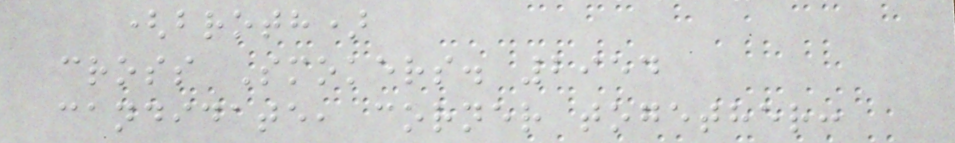(broth)
cross Smokers. 2954
candidate, corner together:
